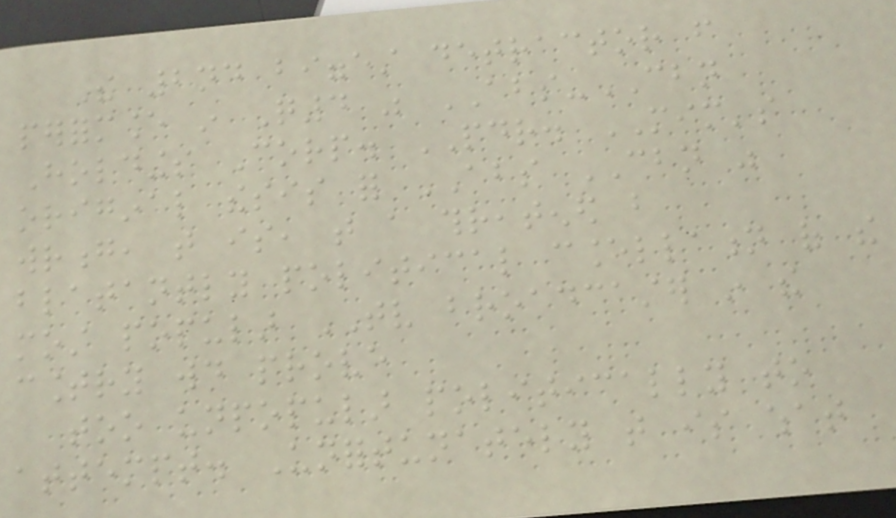The 2nd biggest detractor from
performance in Q4 was ABS-CBN
Holdings Corp. PDR. MIM's
original thesis for ABS CBN was
wrong, that is, that a threatened but
blatantly political cancellation of the
most popular TV broadcaster in the
country would prove
too unpopular politically to
attempt. Unfortunately that is what
